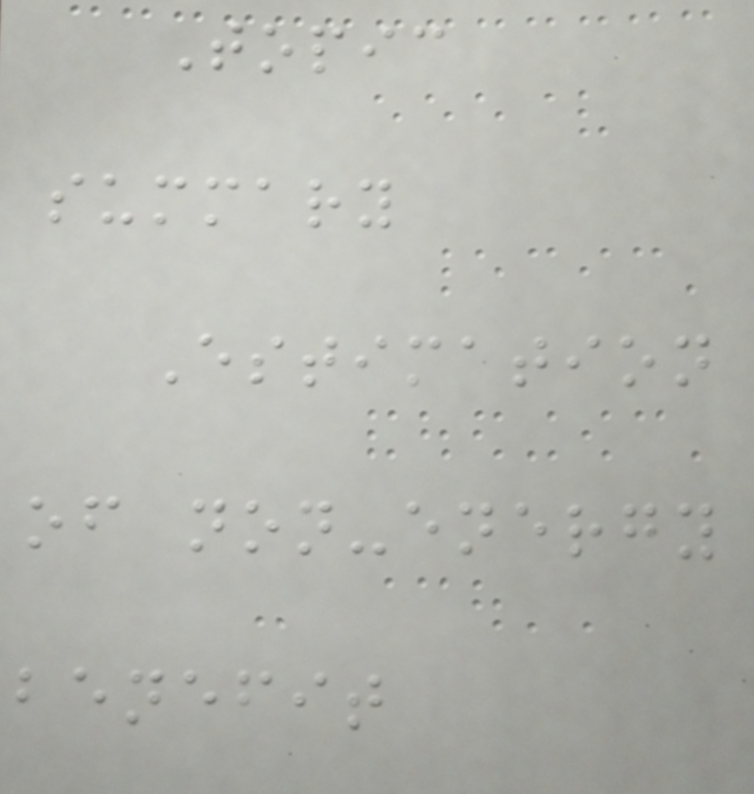Topic
summary
Estimation
of non-energy
benefit
